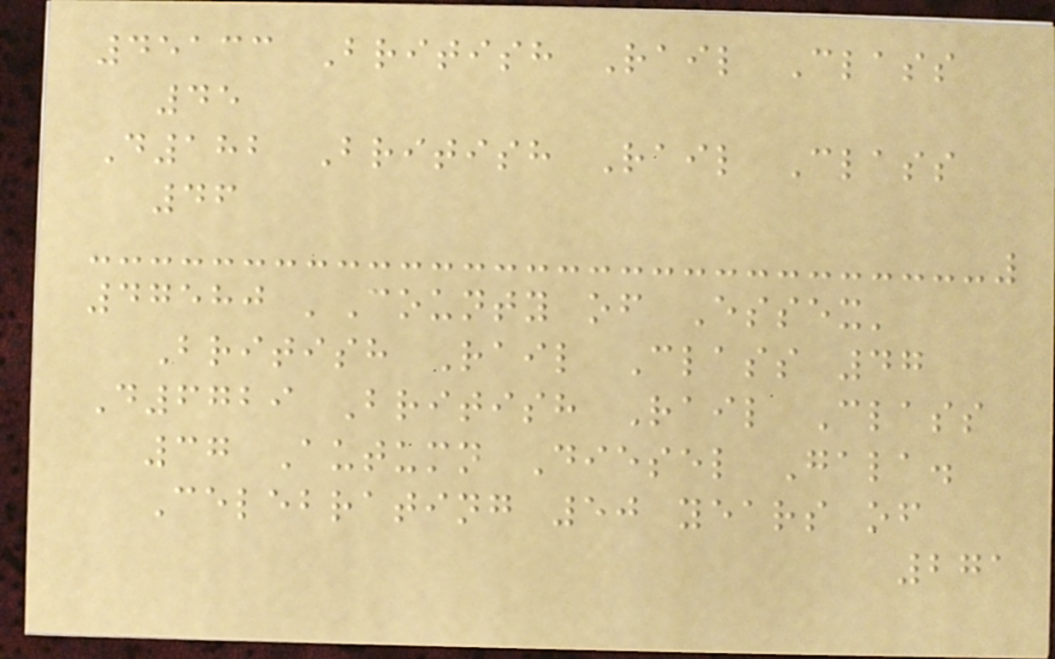45133 British Rail Class
45
D182 British Rail Class
46
47580 'County of Essex'
British Rail Class 47
D6729 British Rail Class
37 Autumn Diesel Gala.
Celebrating 50 years of
271
